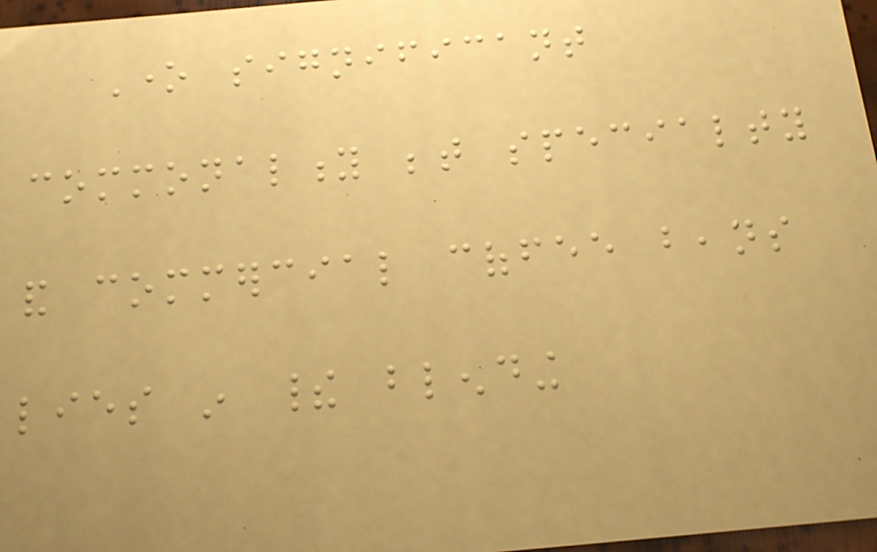One significant
commonality between specialty
and commercial coffee beans
lies in their blending
